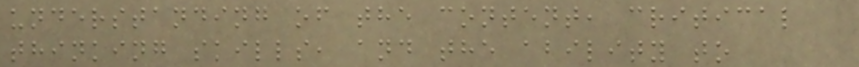understanding of the content, critical
thinking skills, and the ability to
